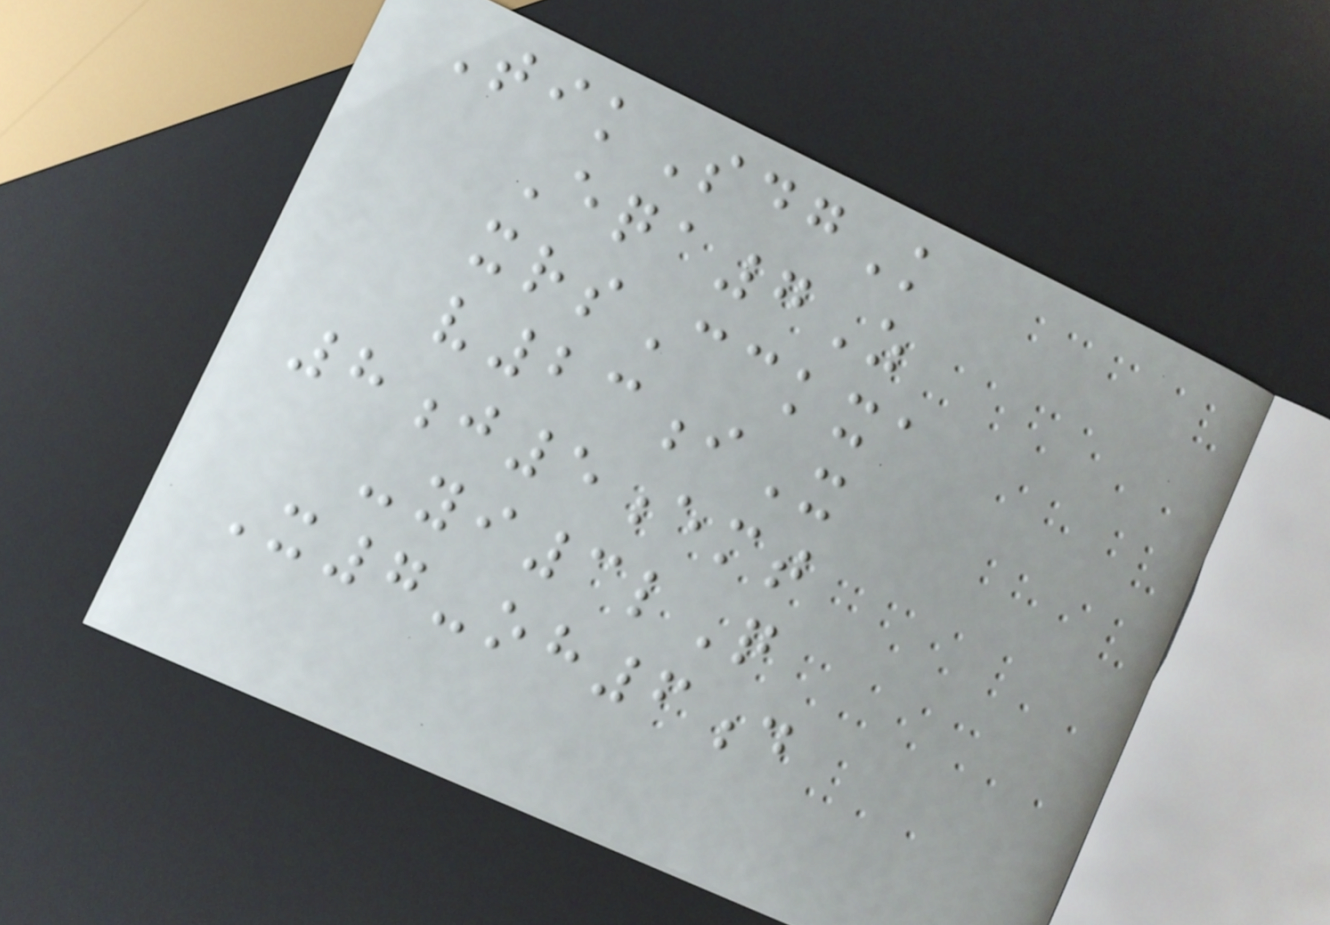TikSdgK
Eqa7Z
xrsCckxa
v23iX
8j5emt
-yi3lQ
X7-oh6d
